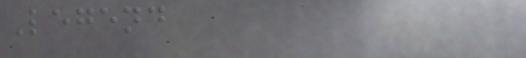Legend
